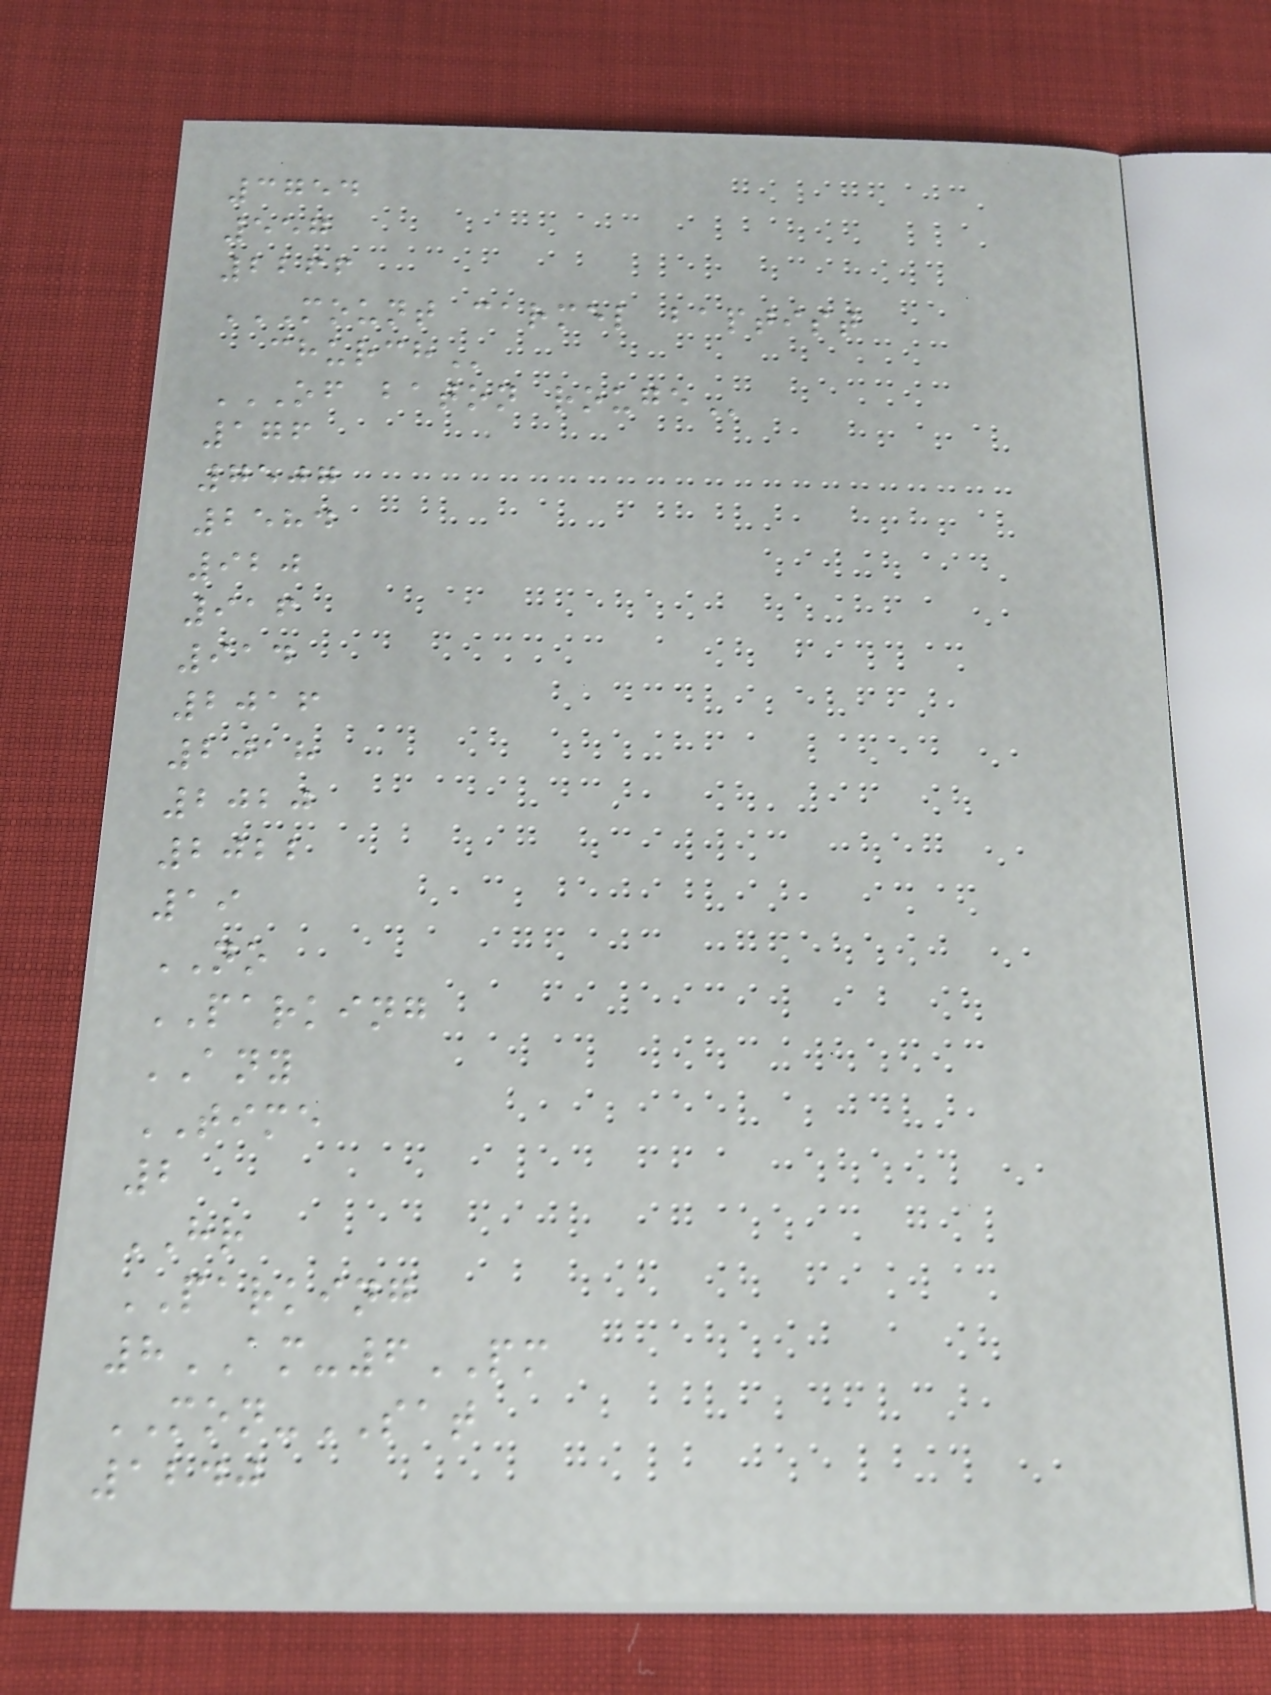3754
557
2266
MOUNT CARMEL BAPTIST
CHURCH
OF BATON ROUGE
176
7507
2584
920
916
914
2016
2018
2020
2022
19
NO
PARKING
ANY
TIME
2
HR
PARKING
8AM-6PM
MON-SAT
1240
